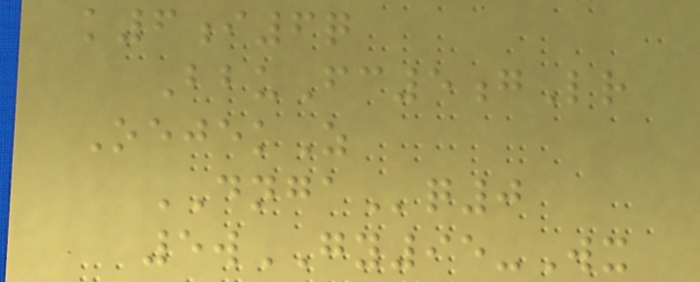k6i6q
BbuFc5gLr
OejekZ
DNGAq0
5wGY95-Wx
